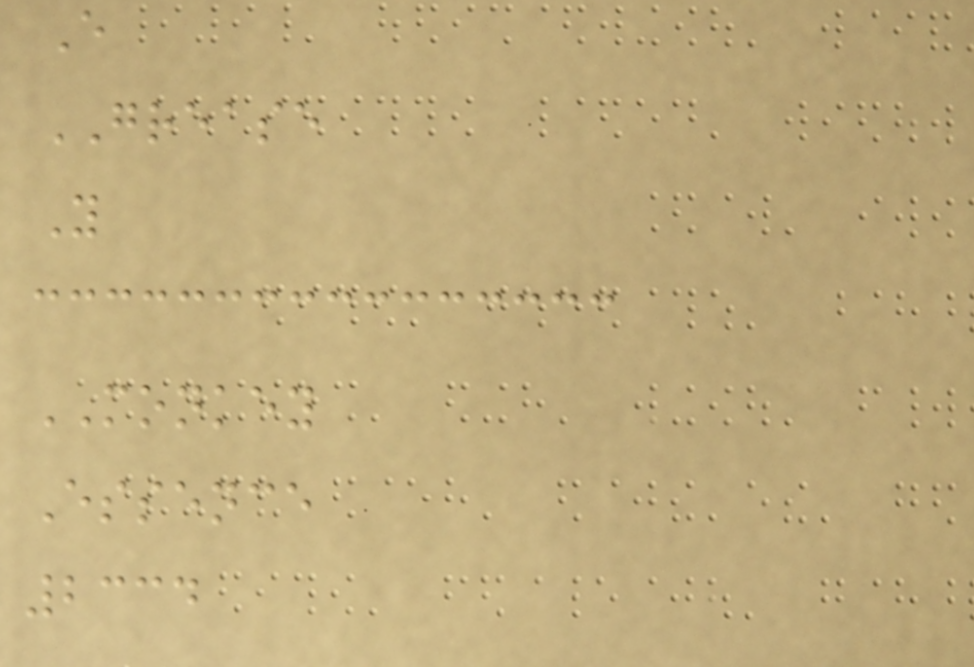E
GREASE
Y
MONKEY
Essence
2334
